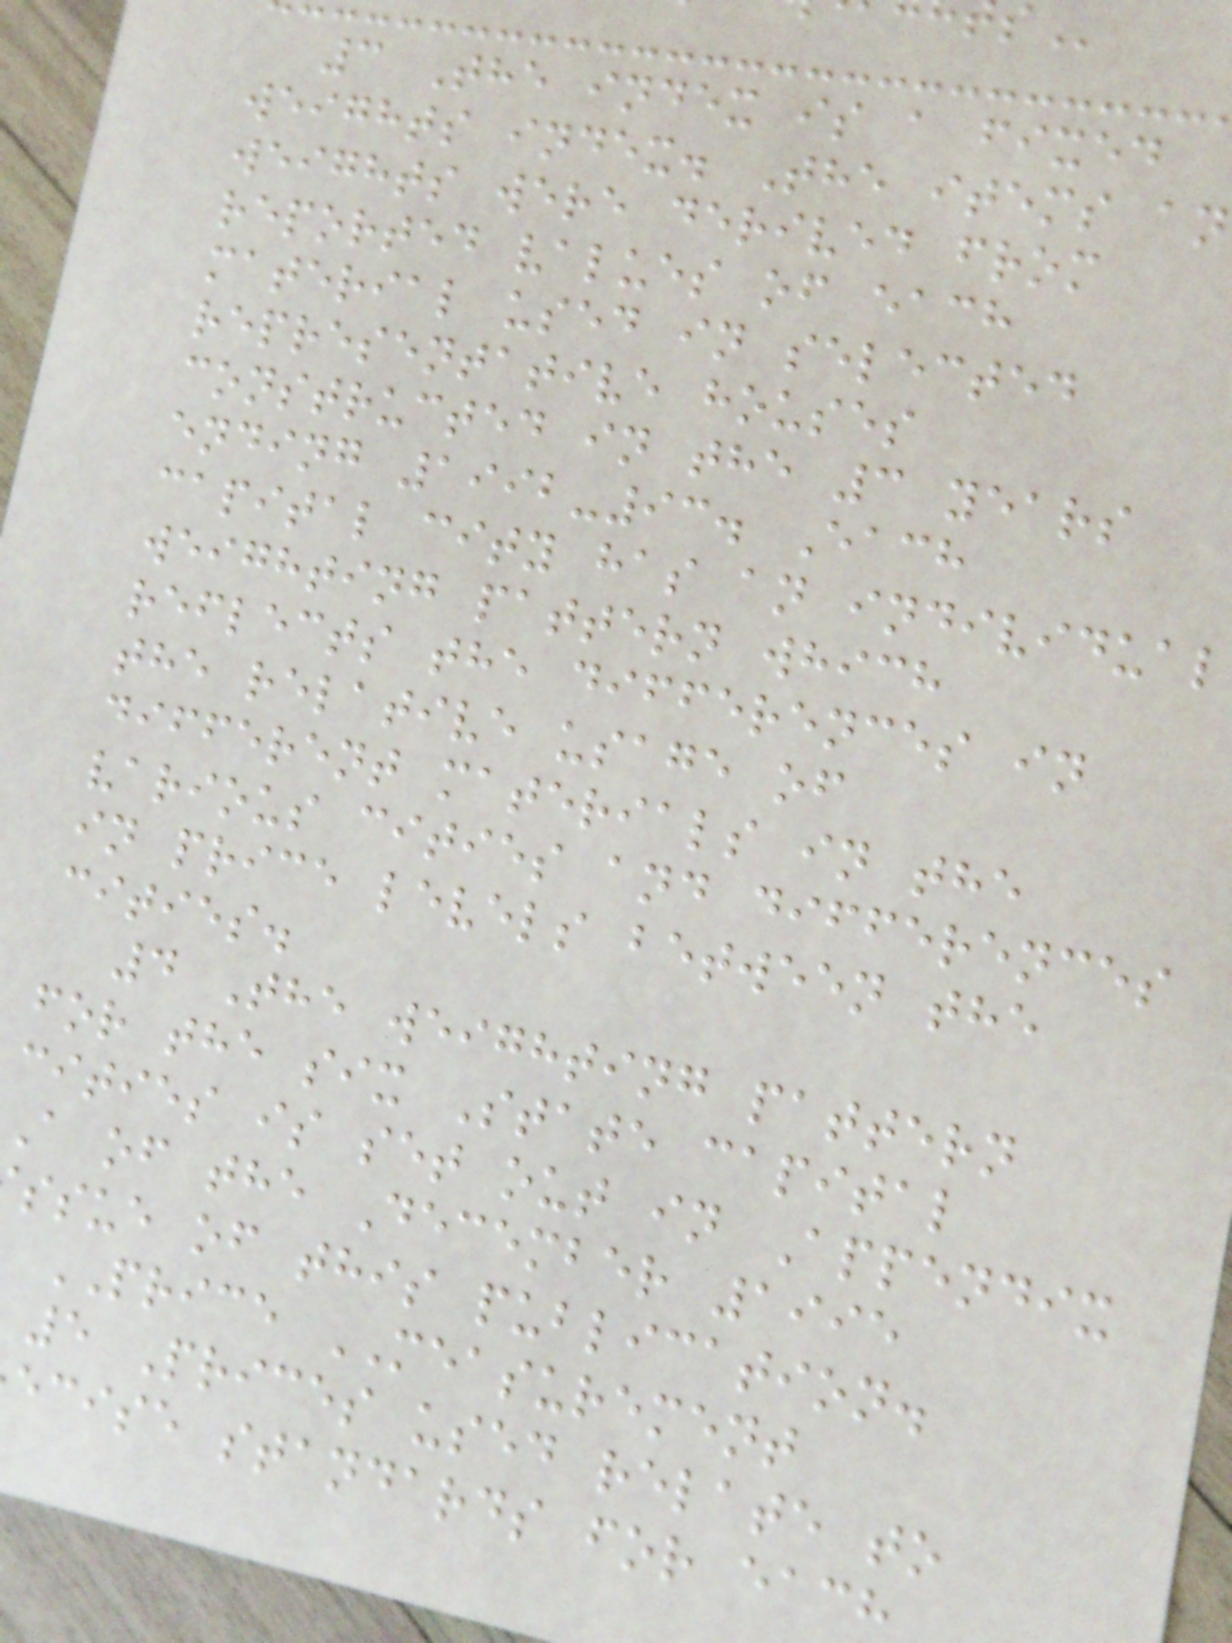3 The index is a fixed
weights index. The items an
weights were derived from
reported values of each
material used in selected
representative houses
constructed in the 3 years
ending 1992-93. Each
capital city has an individual
weighting pattern which
reflects the differences in
the relative usage of
different materials in the
various cities and differences
in price levels between the
cities.
4 The weighting pattern
for the six State capital
cities is set out in Appendix
A of the December 1995
ssue of this publication.
PRICE MEASUREMENT
5 Prices used relate to
ecise standards for each
